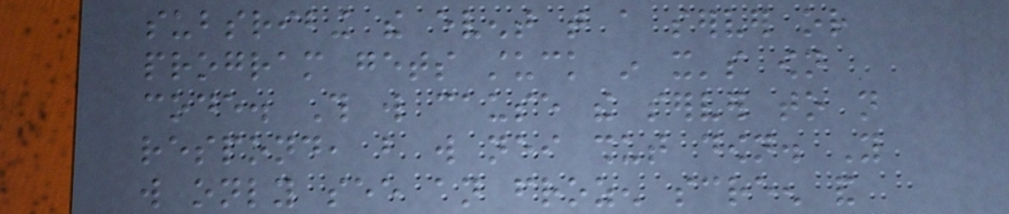subsribing the event that a server or
program gets stuck in it's own
code. This will cause the server to not
respond, but will neither shut down. You
will only see an frozen screen and
